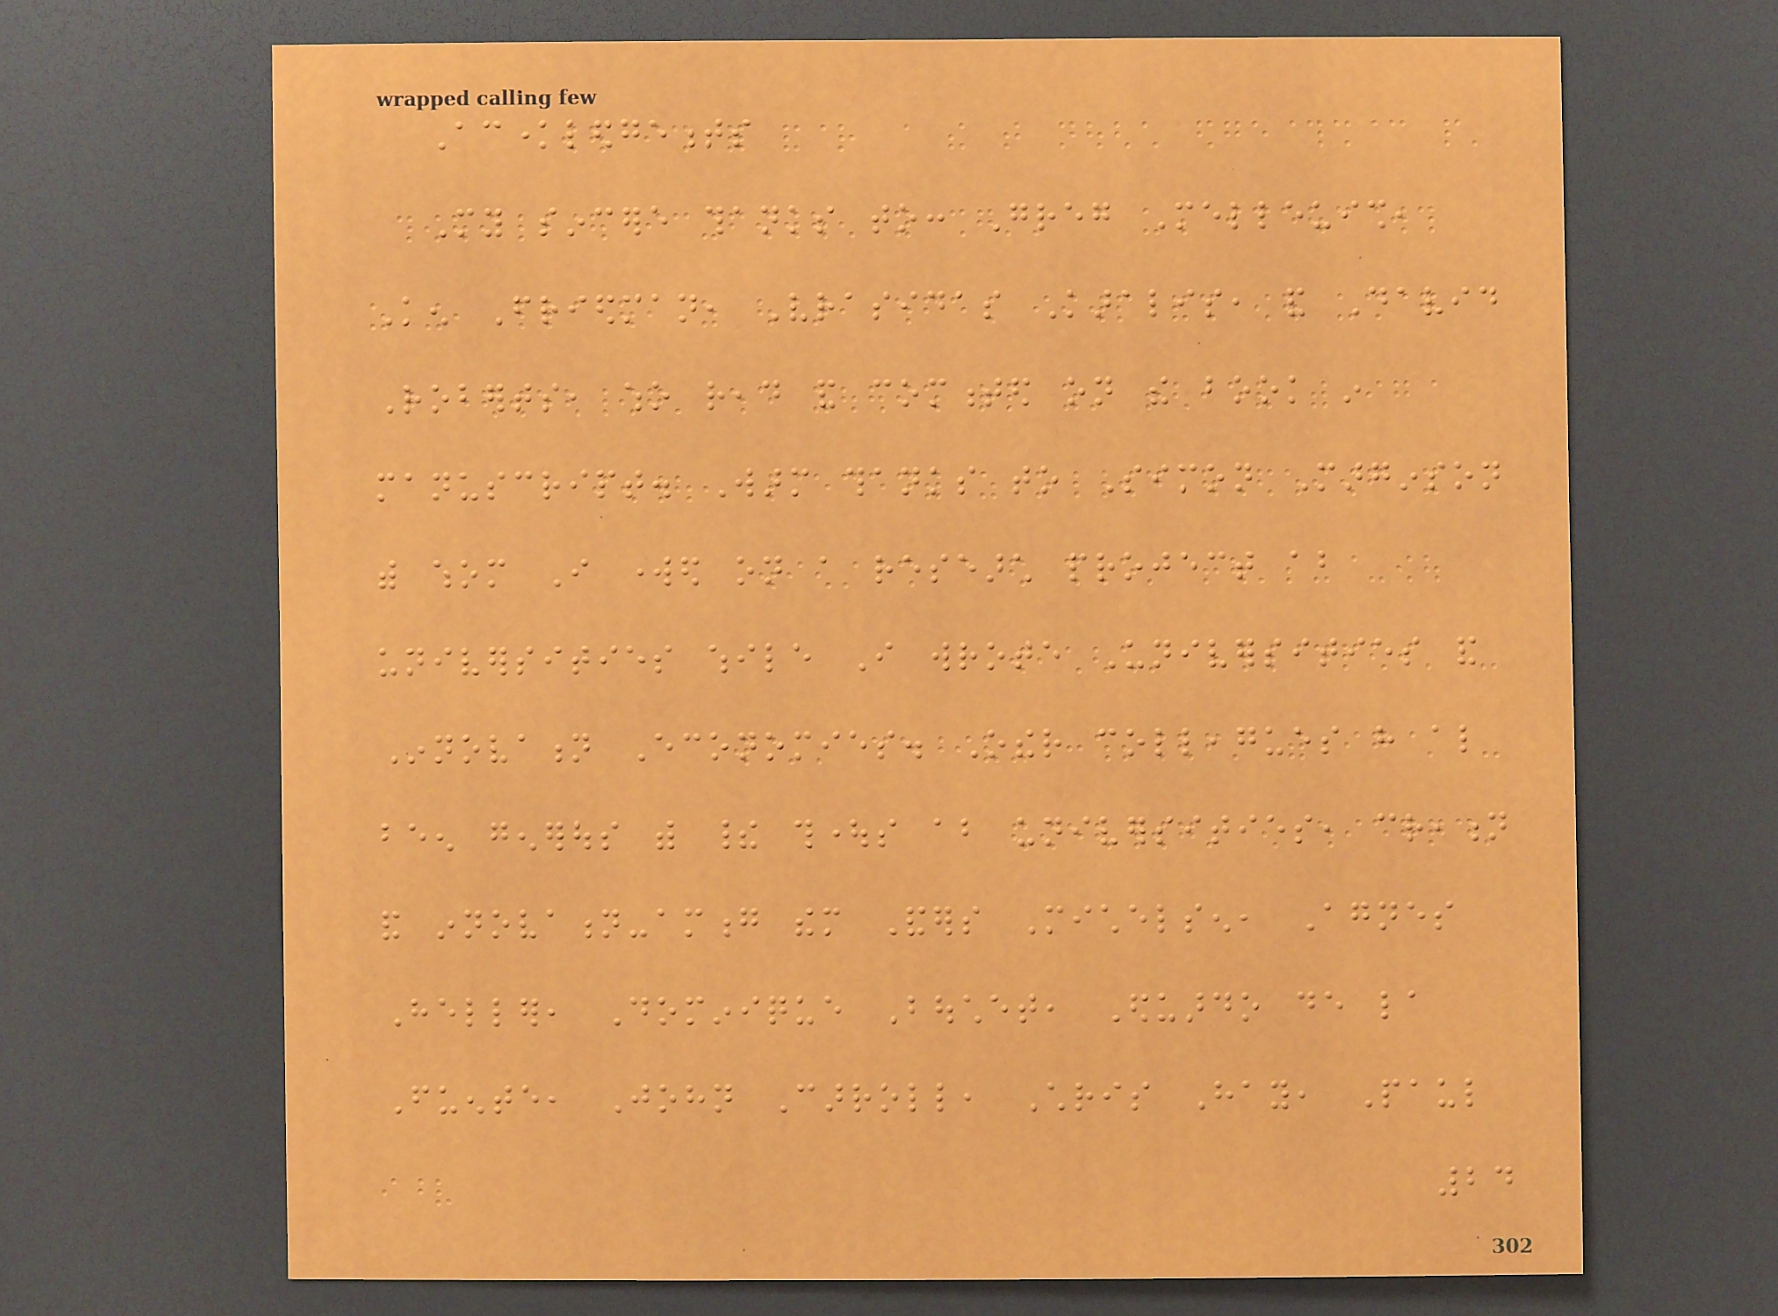Acknowledgements
My sincere thanks to: Greg Melleuish,
Ken Friedman, Vrasidas Karalis, and David
Roberts, who read and commented on the book in
manuscript. Warm thanks to Simon Marginson
with whom I worked on a research project about
universities while I wrote Universities and
Innovation Economies. Other colleagues have also
been generous with their thoughts about universities, creation
and innovation-among them Anders Michelsen, Agnes
Heller, Dominique Bouchet, Eduardo de la
Fuente, John Carroll, Chris Hay, Paul
24
